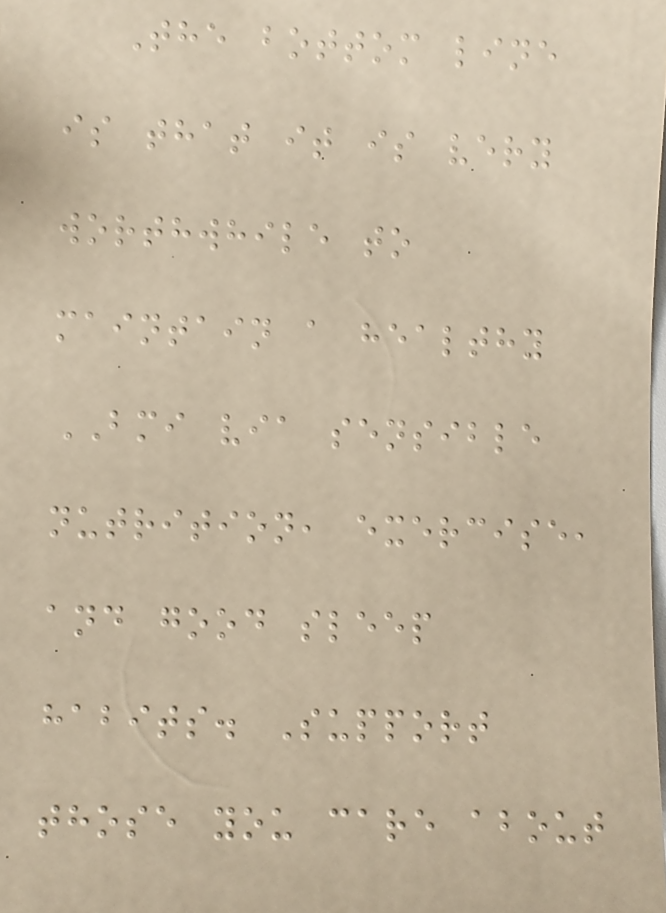The bottom line
is that it is very
worthwhile to
maintain a healthy
BMI via sensible
nutrition, exercise,
and good sleep
habits. Support
those you care about
